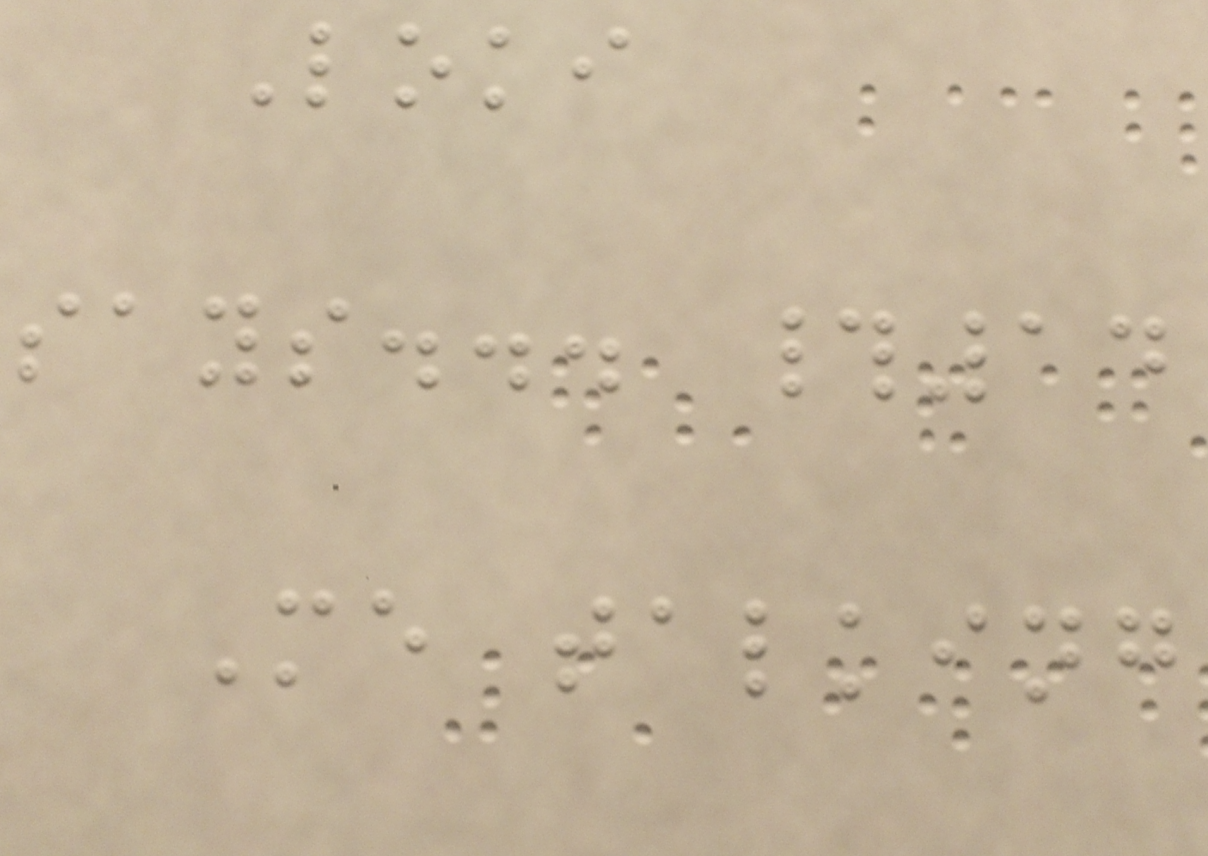Loki
says... #14
Me talking
